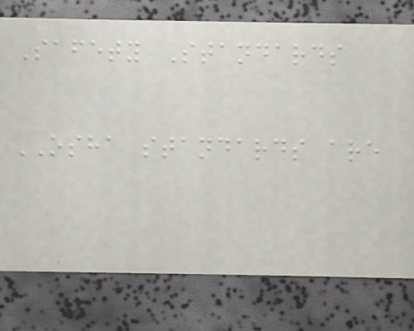Safety Standards
OSHA standards are
